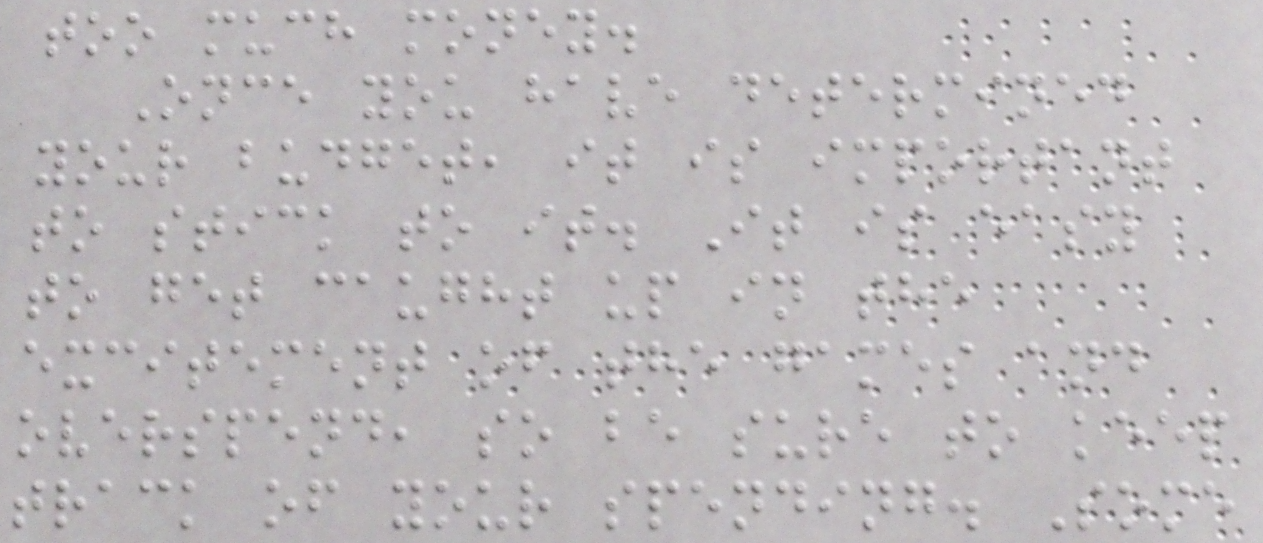too much money.
Once you have determined
your budget, it is important
to stick to it. It is easy
to get caught up in the
excitement of the games and
overspend, so be sure to keep
track of your spending. Some
